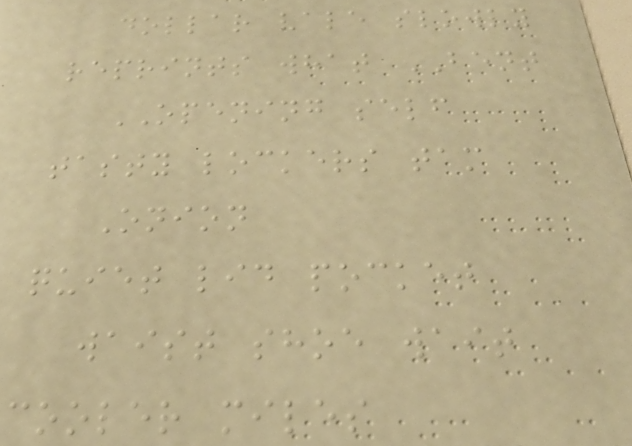dollar vale slowly
reprints what BENT
OPENING self
tasty lockers tam
Onion
quiet lid pocket
waist shoe wait
cooler miles
